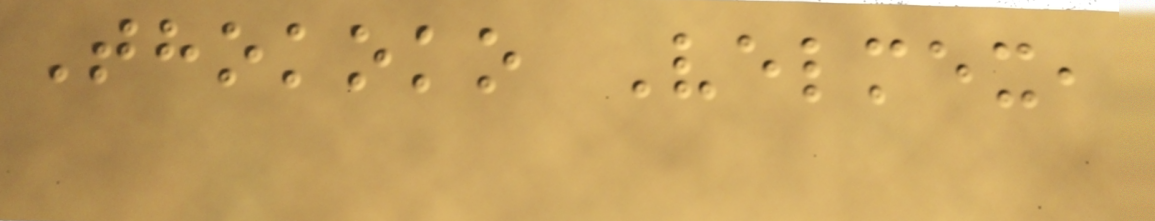Thokoko Velmex,
